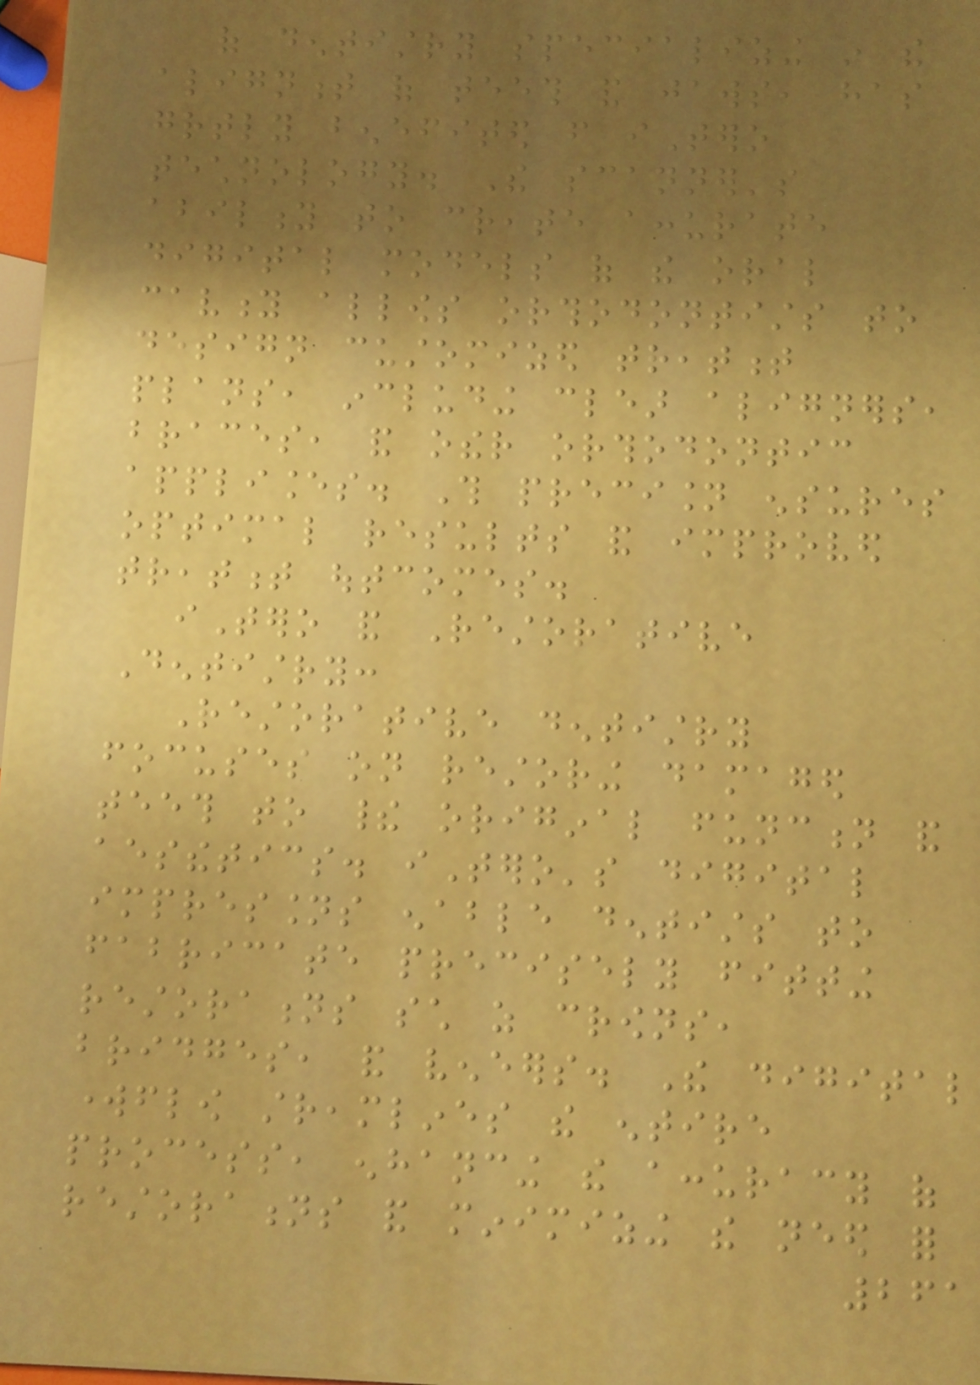of dentistry specializing in the
alignment of teeth and jaws, has
greatly benefited from iTero
technology. The scanner's
ability to create accurate
digital models of the oral
cavity allows orthodontists to
design customized treatment
plans, including clear aligners,
braces, and other orthodontic
appliances. This precision ensures
optimal results and improved
treatment outcomes.
iTero and Restorative
Dentistry:
Restorative dentistry
focuses on restoring damaged
teeth to their original function and
aesthetics. iTero's digital
impressions enable dentists to
fabricate precisely fitting
restorations such as crowns,
bridges, and veneers. The digital
workflow streamlines the entire
process, enhancing the accuracy of
restorations and minimizing the need for
261
